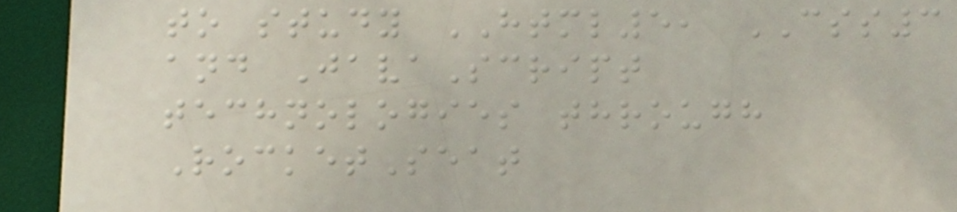to study HTML5, CSS3
and JavaScript
technologies through
RocketSeat
